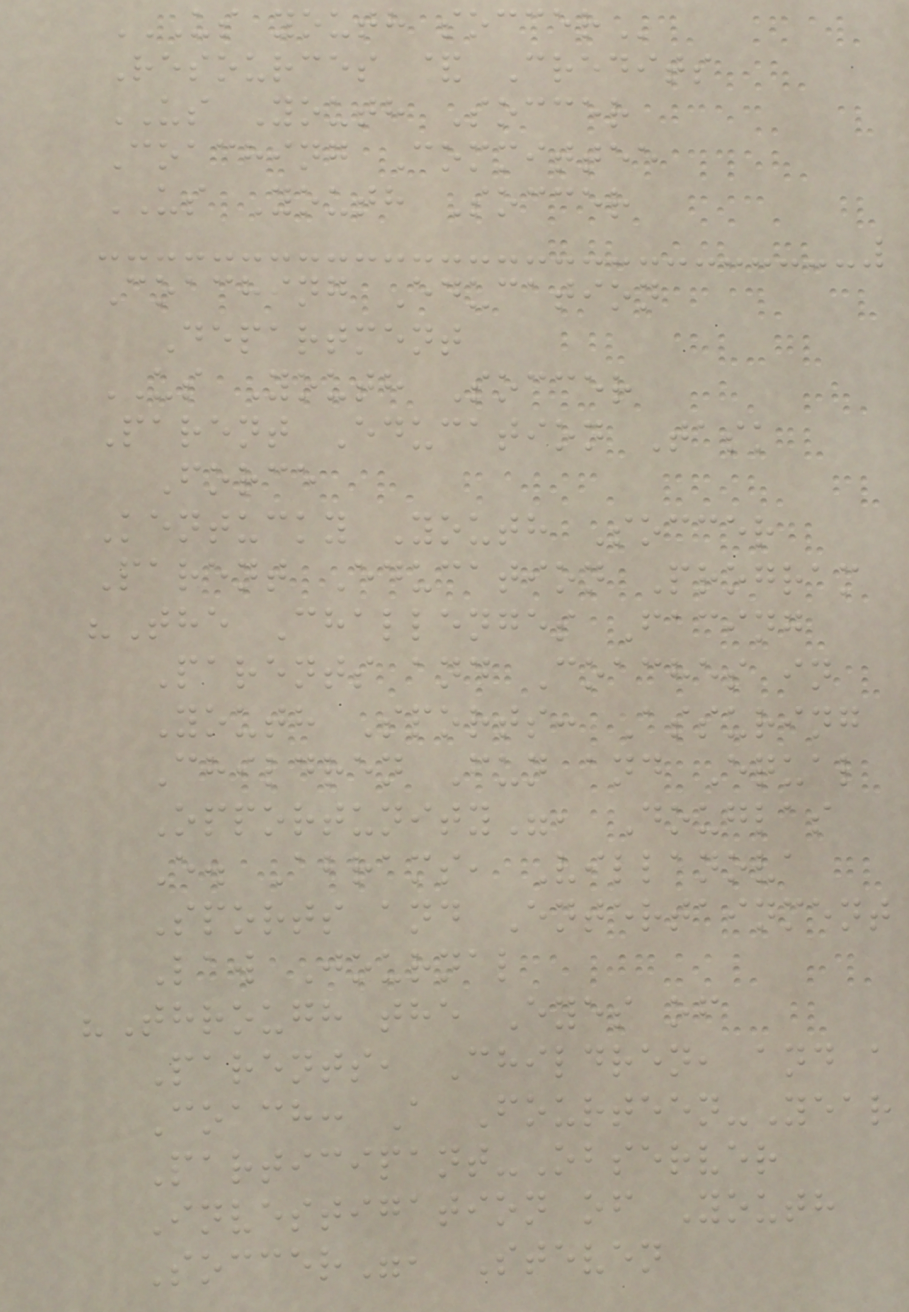US YOUTH SOCCER
Resources & Credits
US Youth Soccer
Coaching Committee
US Youth Soccer
Coaching Education
Department
US Youth Soccer
Parent Education Task
Force
Kentucky Youth Soccer
Parent Education Program
"The Challenges Facing
Parents and Coaches in
Youth Sports: Assuring
Children Fun and Equal
Opportunity", Douglas
E. Abrams, Villanova
Sports and Entertainment
Law Journal
"Through the Eyes of
Parents, Children, and a
Coach: A Fourteen-Year
Participant-Observer
Investigation of Youth
Soccer", Steven
